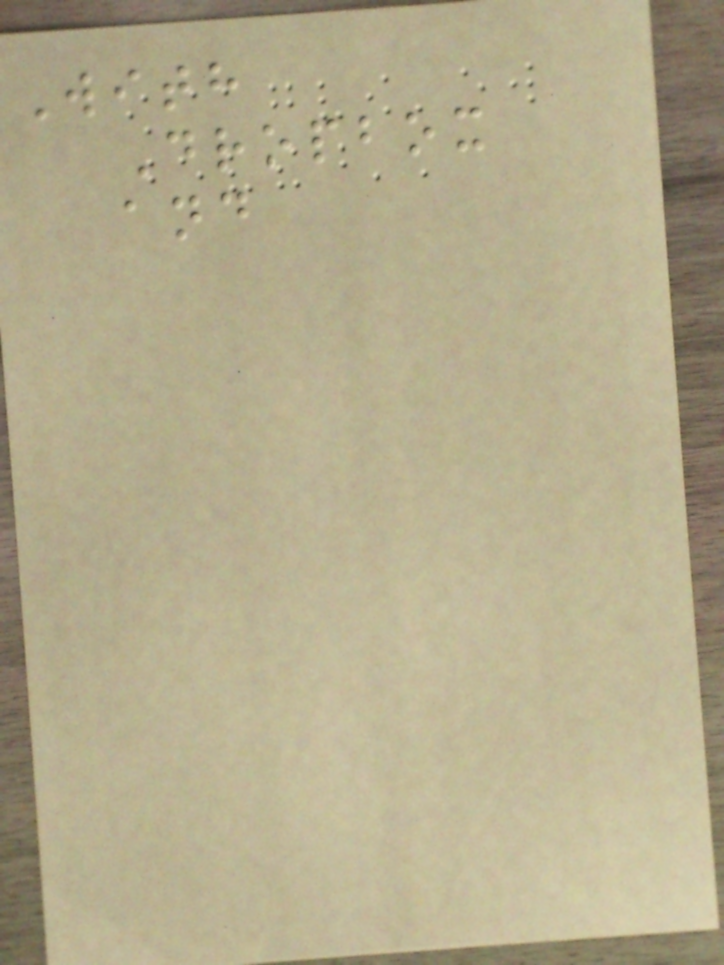With
Dropbox
and
